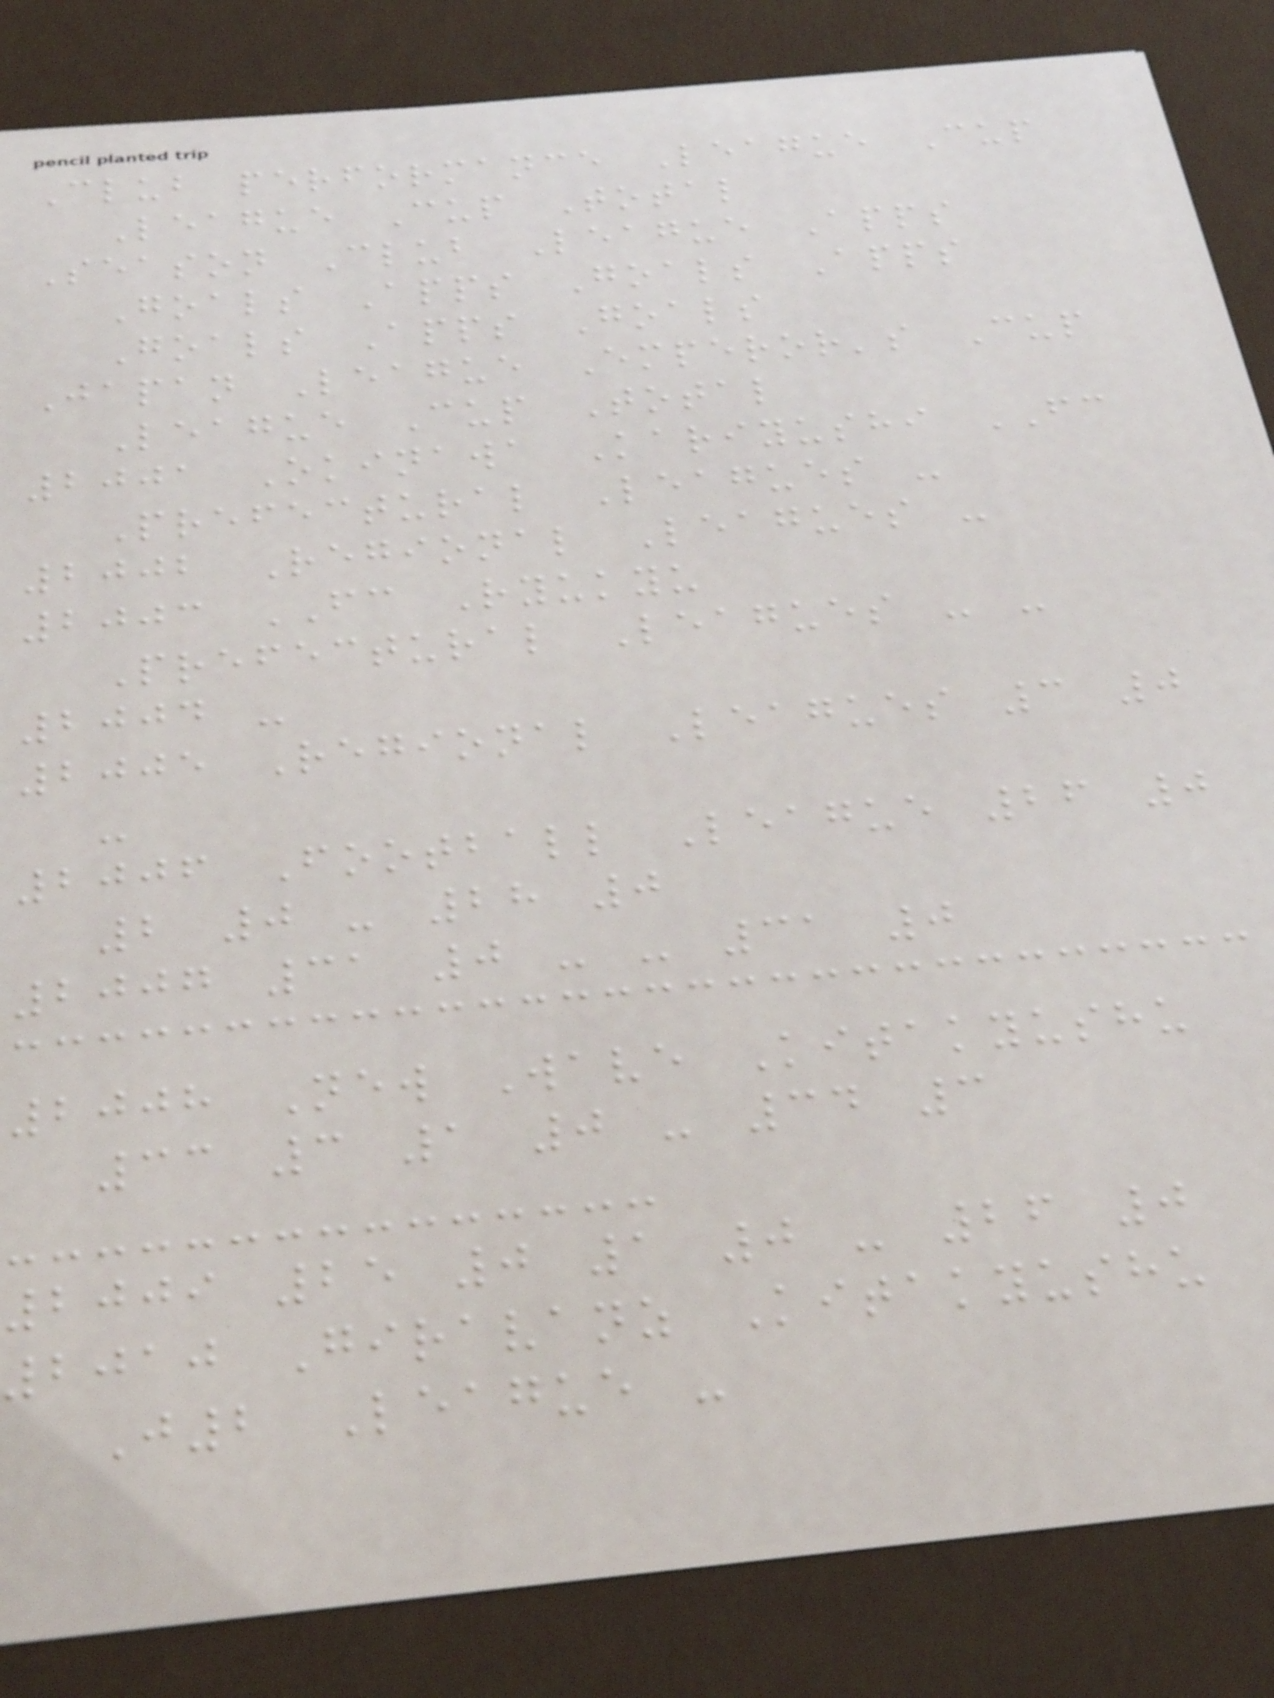Club performance League Cup
League Cup Total
Season Club League Apps
Goals Apps Goals Apps
Goals Apps Goals
Japan League Emperor's Cup
League Cup Total
2001 Okinawa Kariyushi FC
Prefectural Leagues -
2002 Regional Leagues -
2003 FC Ryukyu
Prefectural Leagues - -
2004 -
2005 Regional Leagues 3 0
-
2006 Football League 26 0
2 0 - 28 0
2007 31 0 - - 31 0
2008 New Wave Kitakyushu
33 3 1 0 - 34 3
2009 25 0 1 0 - 26 0
2010 Giravanz Kitakyushu
J2 League -
